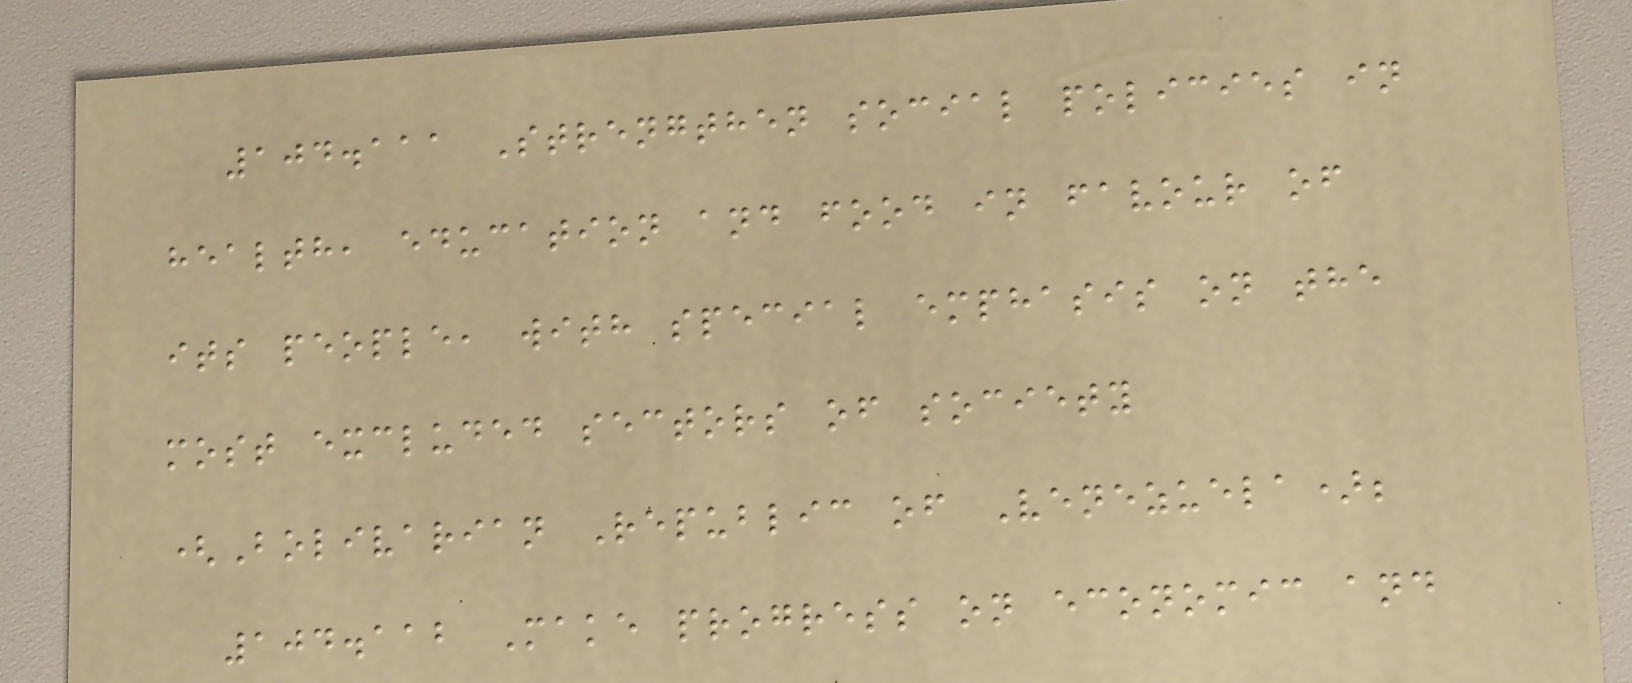104.111 Strengthen social policies in
health, education and food in favour of
its people, with special emphasis on the
most excluded sectors of society
(Bolivarian Republic of Venezuela);
104.112 Make progress on economic and
